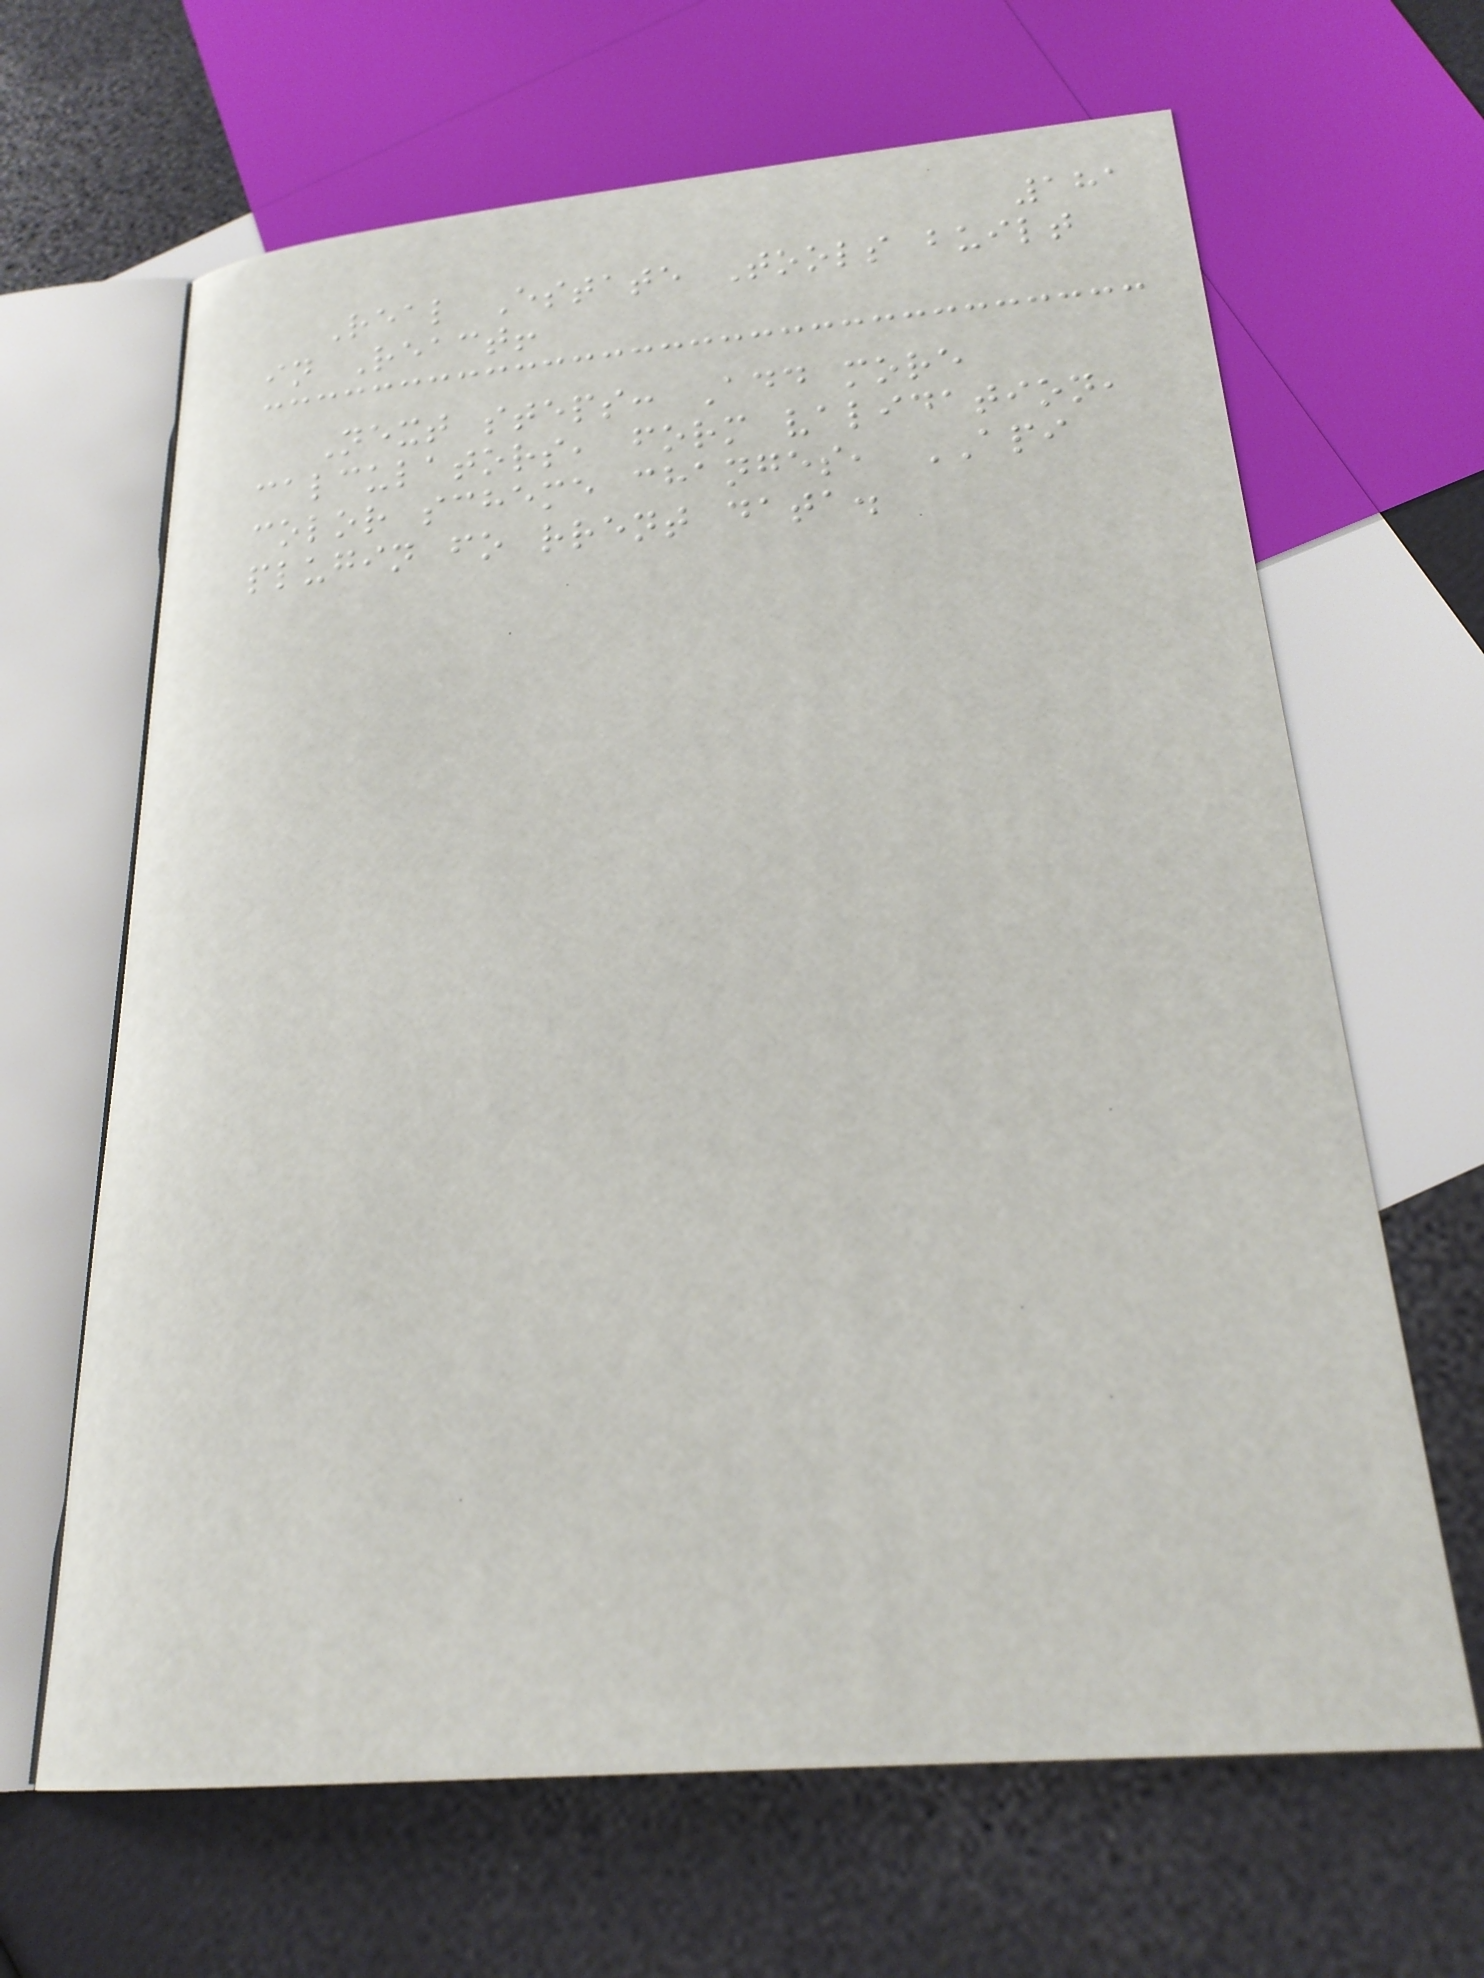181
Real Estate Tools built
in React!
Next steps: Add more
calculators, form validation,
color scheme changes, API
plugin fo rrent data.
